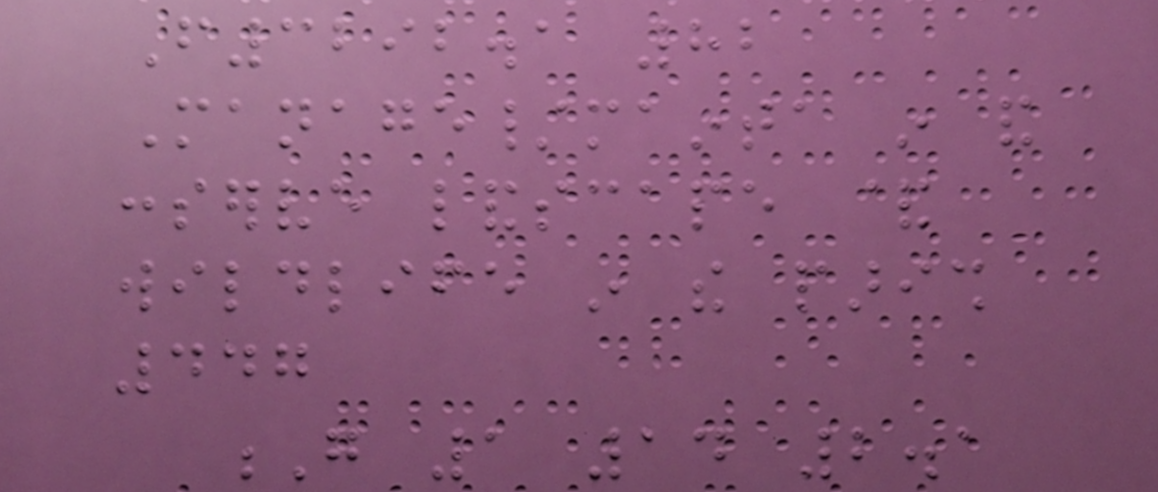F3292.1 82
Manage/mainta in and
conserve landscape &
wildlife in the parish
447
G 1 14 2.1
